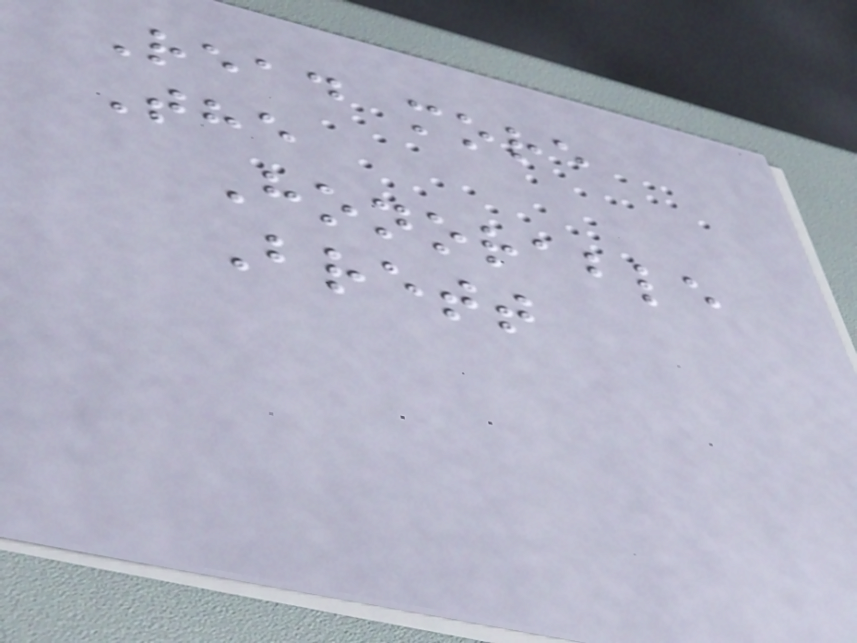Read more
The
Honorable
Brett
